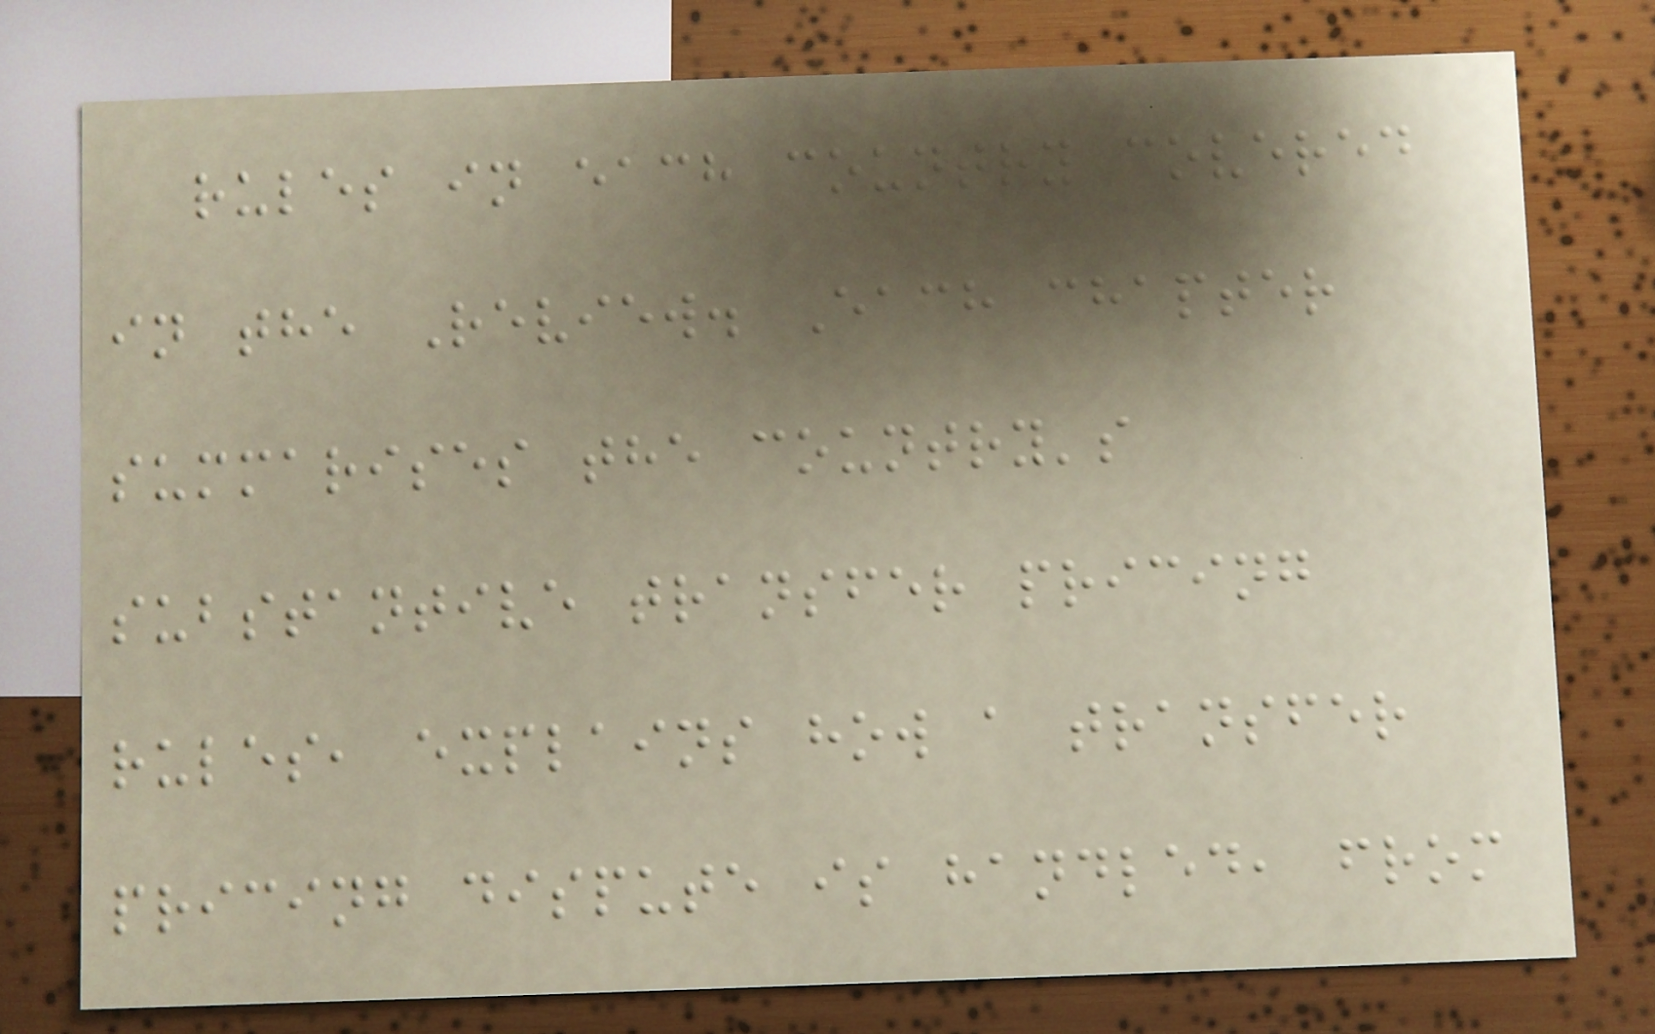rules in each country covered
in the Review. Each chapter
summarises the country's
substantive transfer pricing
rules, explains how a transfer
pricing dispute is handled, from
